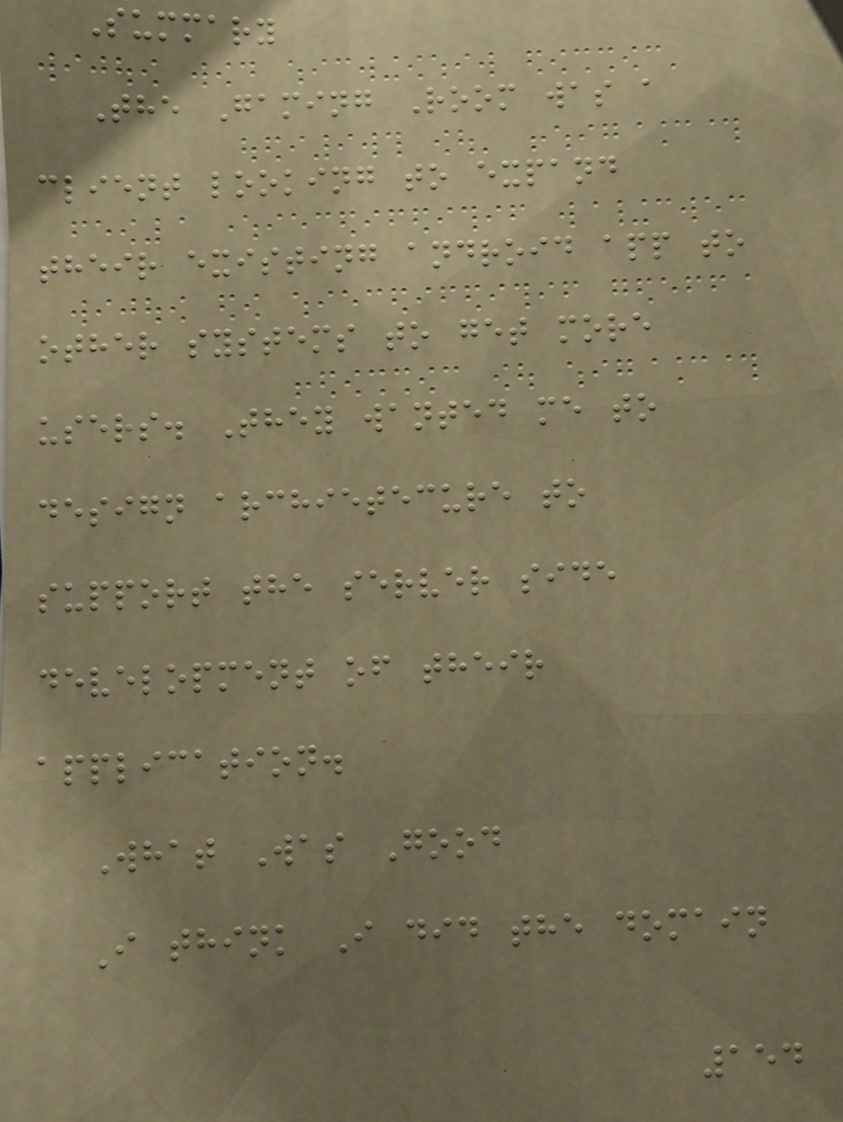Summary
The Gaming Room was a
client looking to expand
their existing android app to
other systems to get more
users. They wanted me to
design archietecure to
support the server side
development of their
application.
What Was Good
I think I did the domain
154
